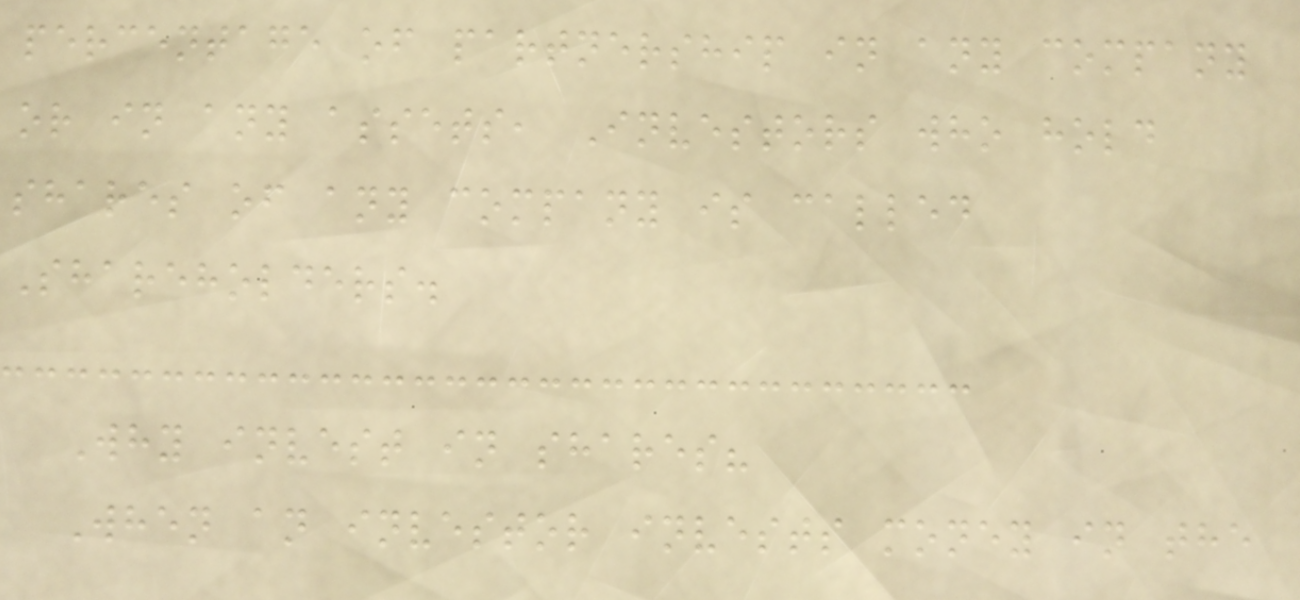percentage of partnership in any company
or in any assets, Investors who hold
shares of any company is called
Shareholders.
Why invest in shares?
When an investor invests money in the
